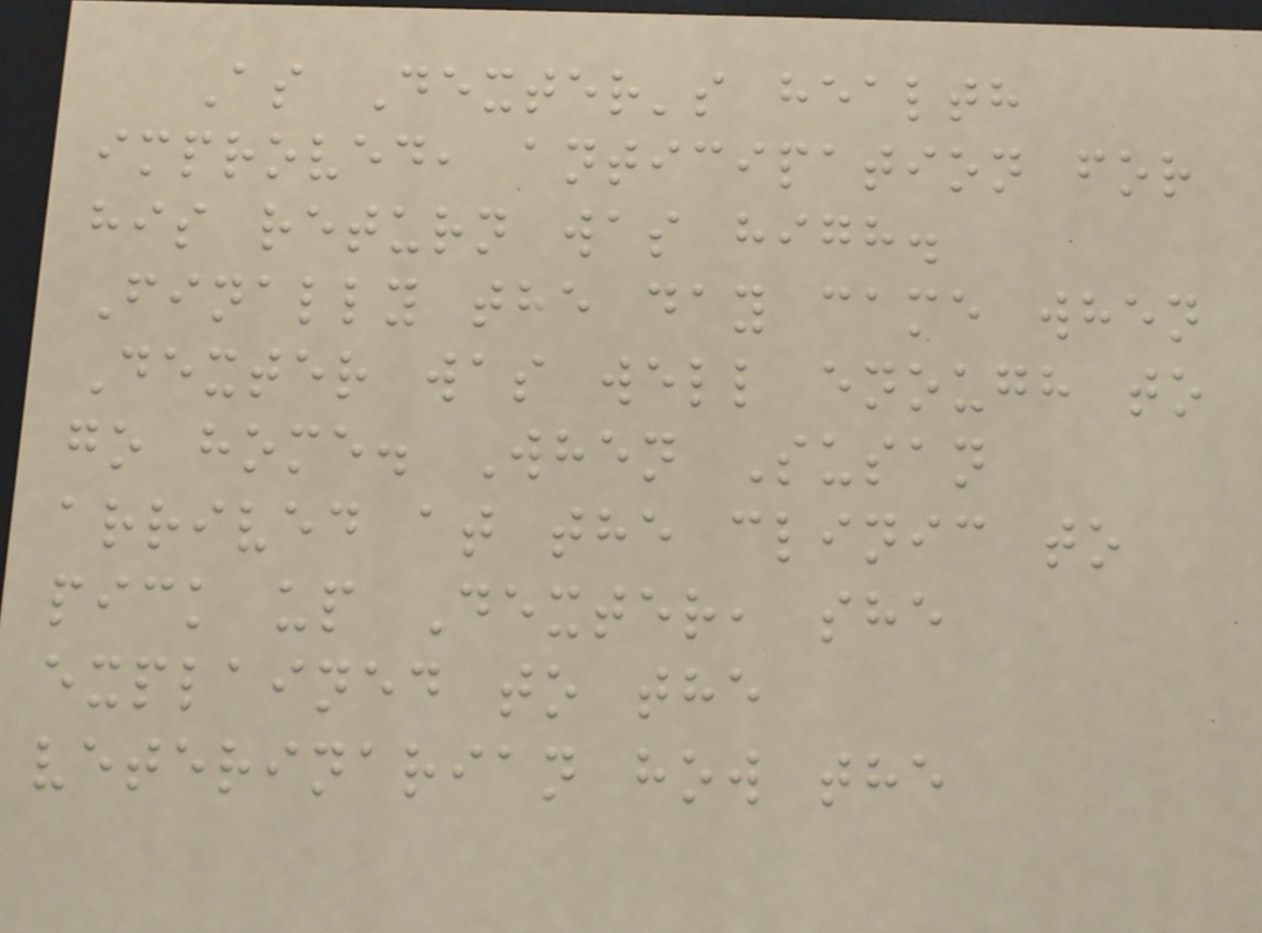As Dexter's health
improved, anticipation for
his return was high.
Finally the day came when
Dexter was well enough to
go home. When Susan
arrived at the clinic to
pick up Dexter, she
explained to the
veterinarian how the
